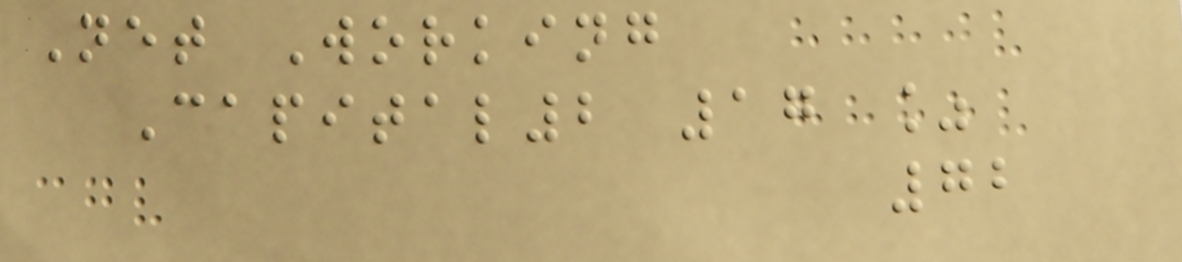Net Working
Capital2 17 %
72
